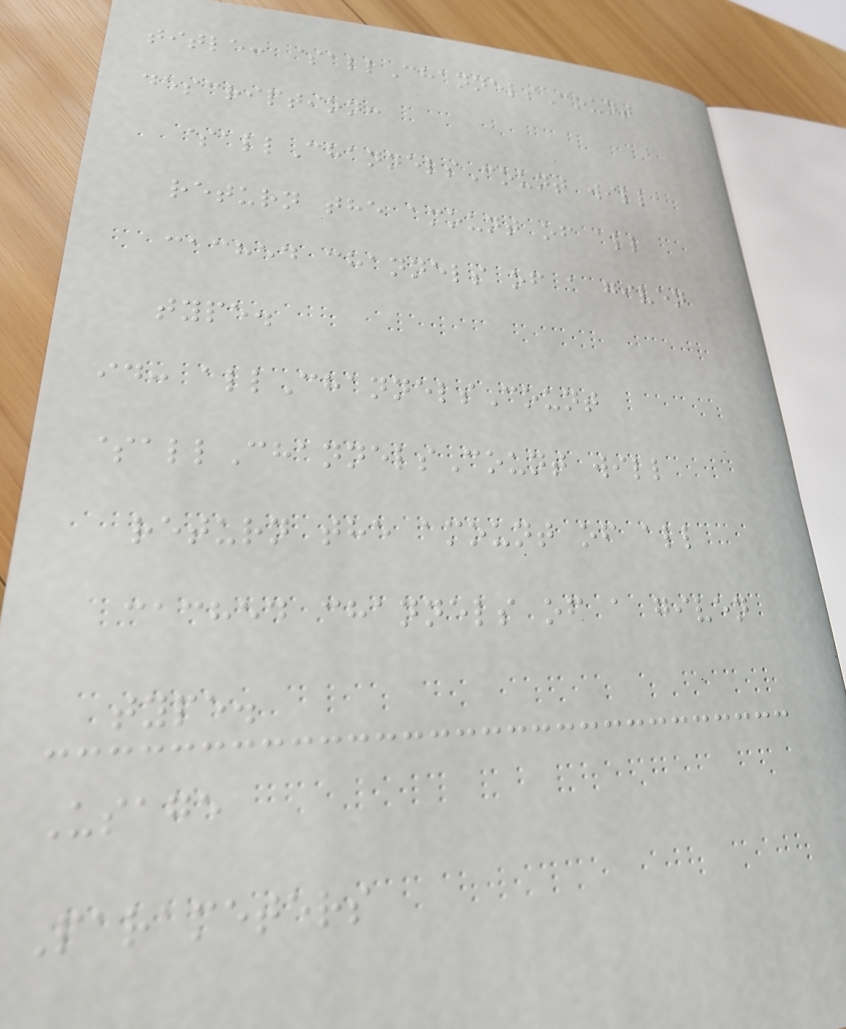title: $allChannelsCount
description:
$allChannelsCount will
return the amount of all
cached channels of a given
type.
id: allChannelsCount
$allChannelsCount will
return the amount of all
cached channels of a given
type.
Usage
Parameters
